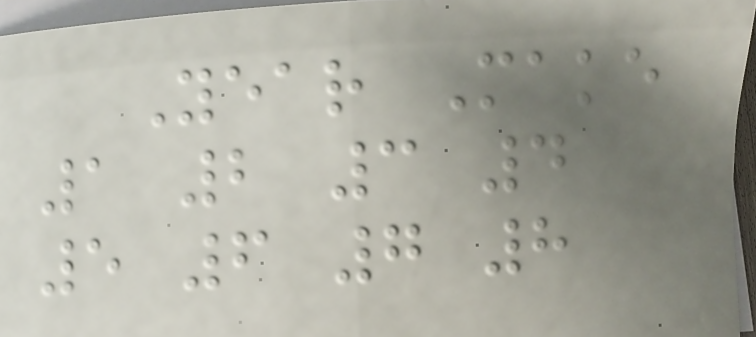Year Make
1 2 3 4
5 6 7 8
